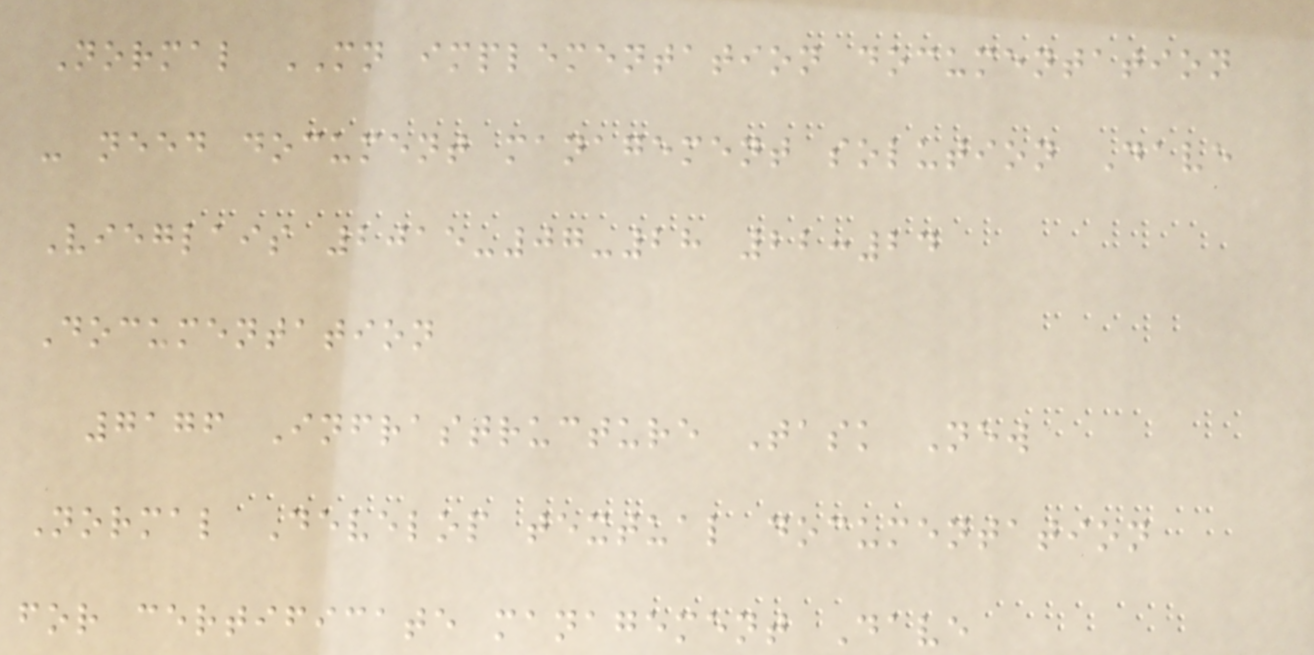Normal MN implementation documentation
- need document management solution Dave
Vieglais 2015-07-28 22:24
Documentation
7176 Infrastructure Task New
Normal Develop textual documentation
for certificate management Dave
